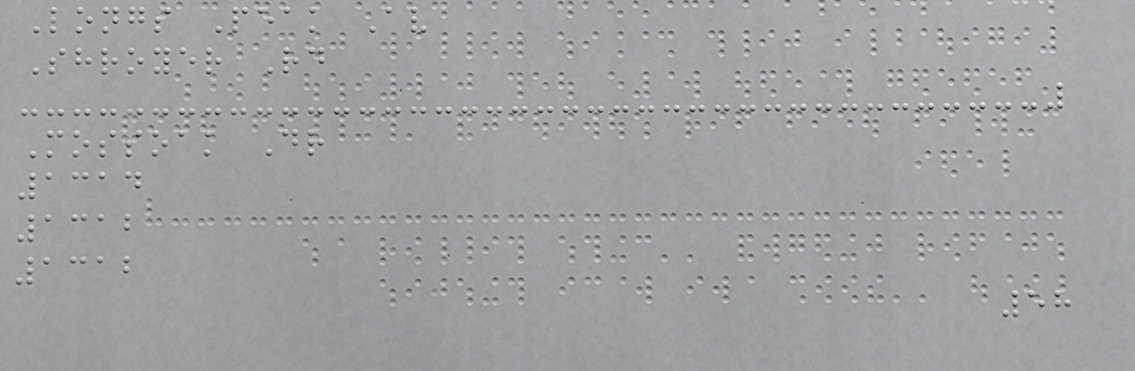Longs Peak Av
Shroyer Rd
Mossoak Dr
1314
1312
1312
58
